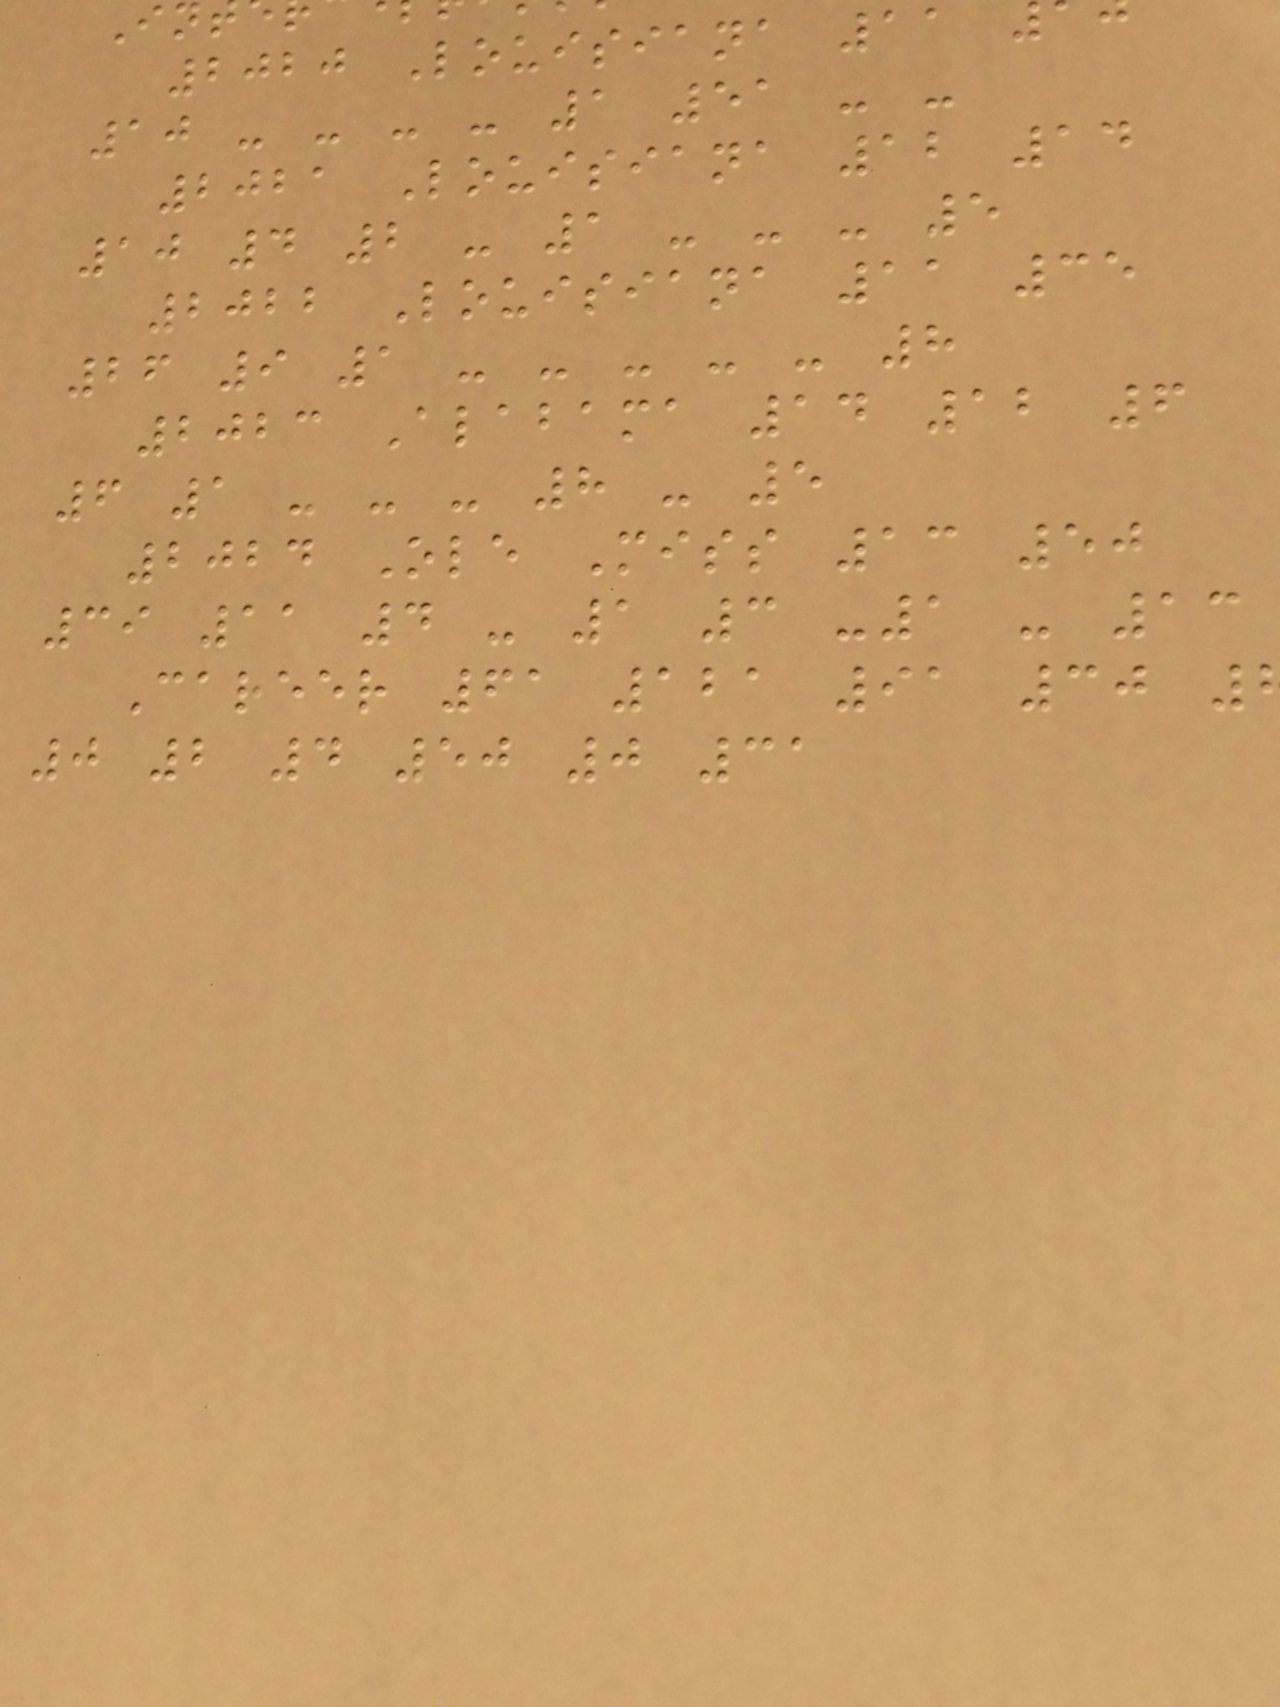2020 Louisiana 11
10 - - - - 1 51 - -
2021 Louisiana 12 14
10 4 2 - 1 - - - 5
2022 Louisiana 11 35
26 9 1 - - - - - 8
2023 Alabama 14 12 6
6 1 - - - 8 - 5
2024 Ole Miss 13 50
39 11 4 - 1 3 -1 - 13
Career 61 121 91 30
0 2 4 50 0 31
